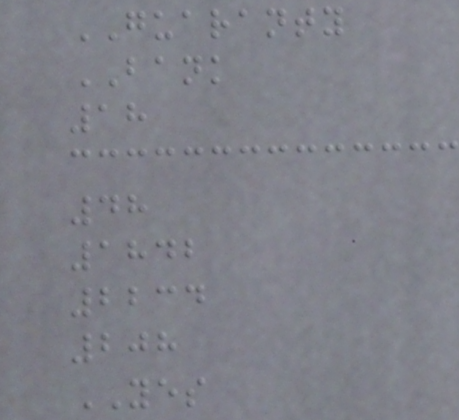GUARANTY
BANK
18
48
1842
2234
208
YES
